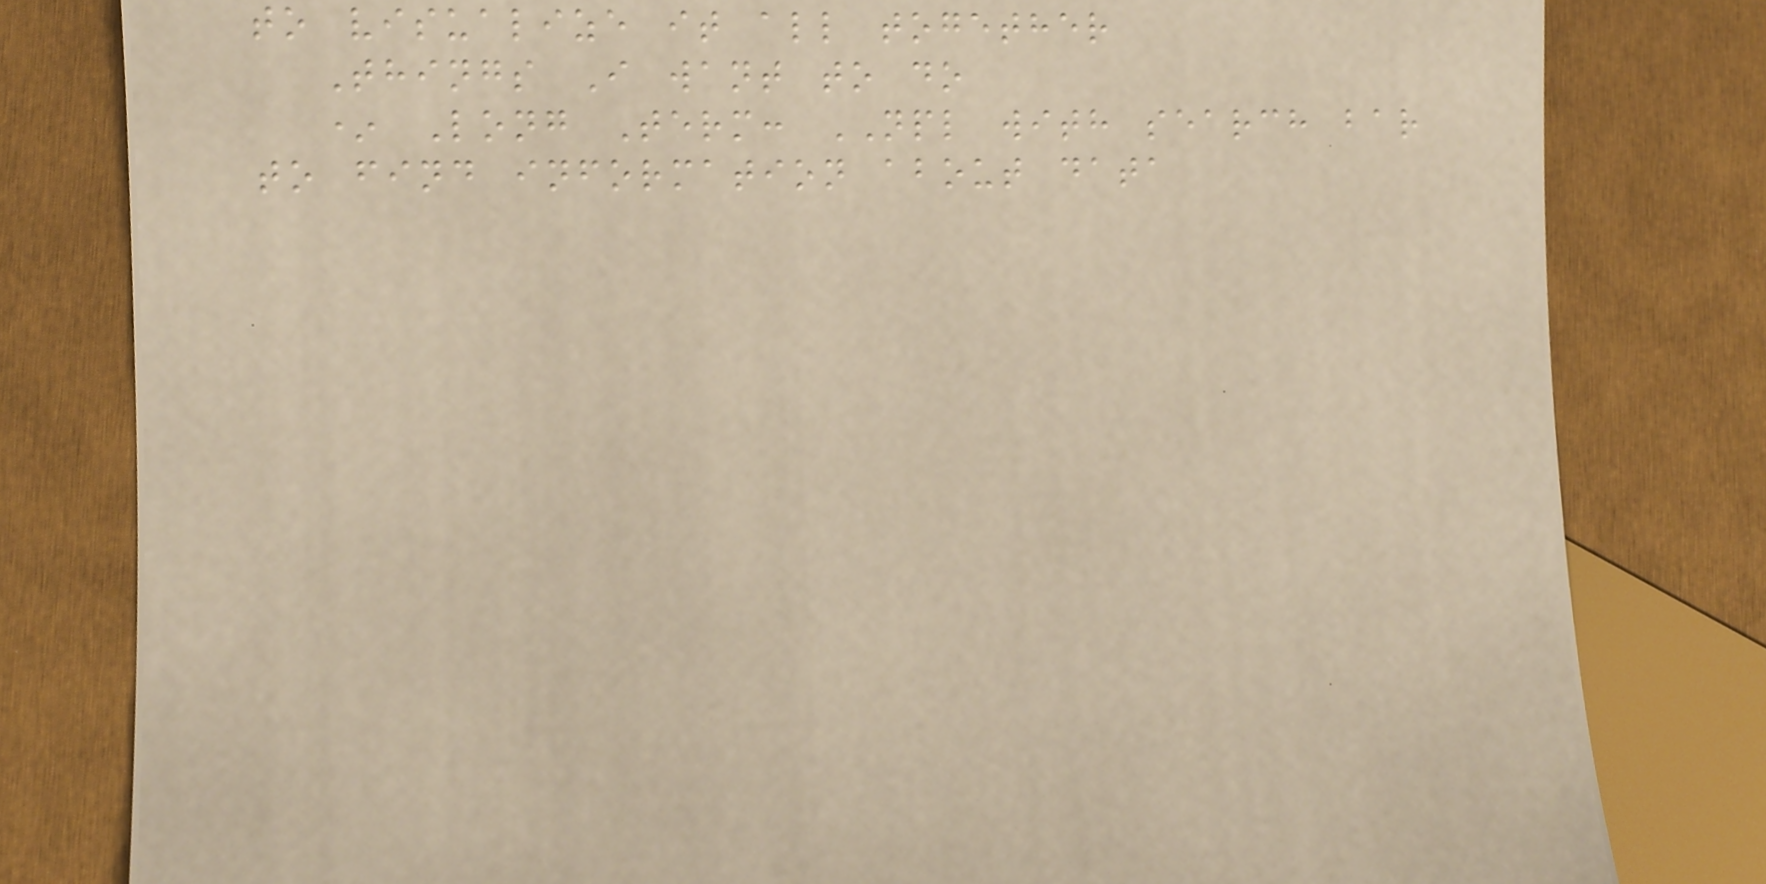to visualize it all together
Things I want to do
* Long Term: NPL with search bar
to find information about data
